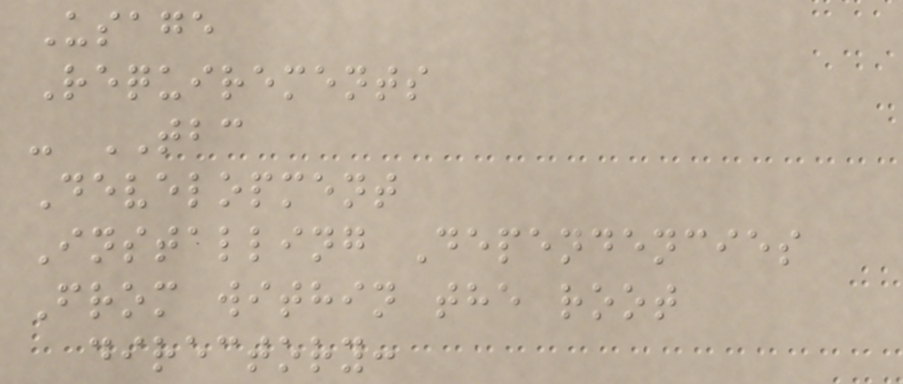Usage
Requirements
- TBC
Development
Installing Dependencies
From within the root
directory:
